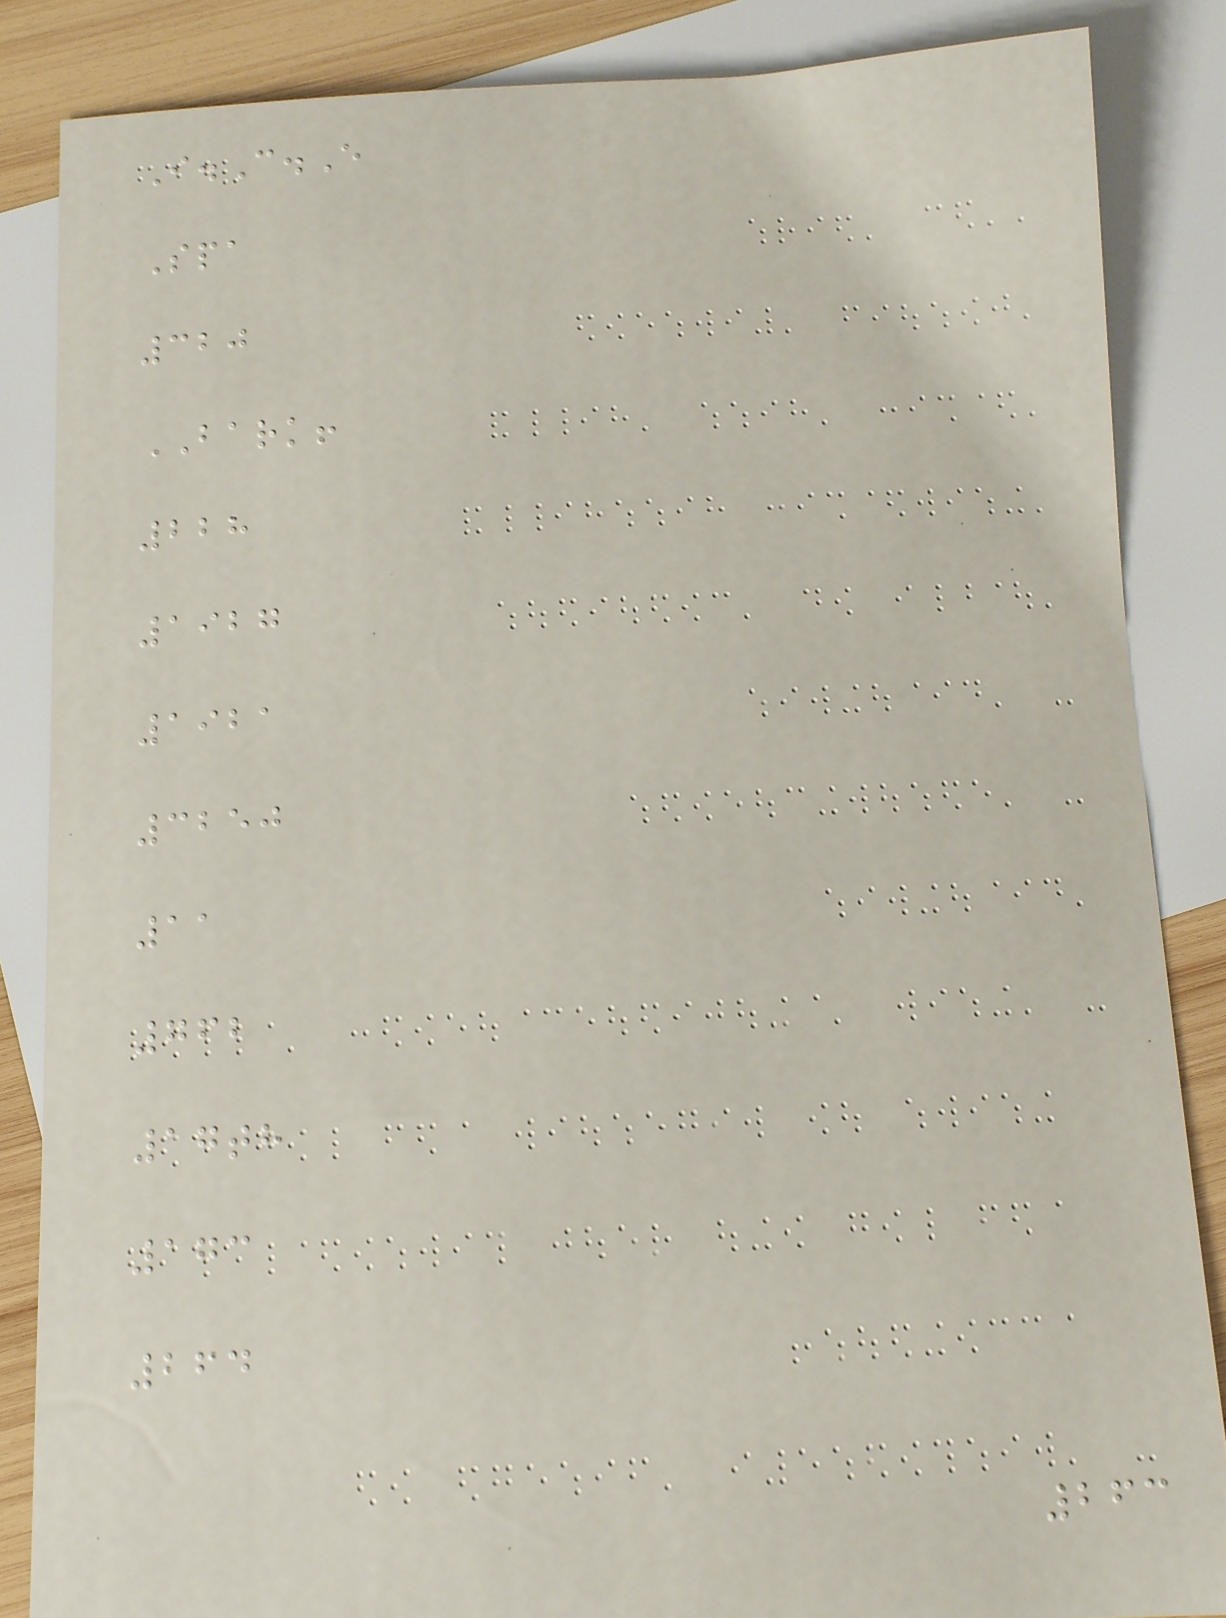I.C.E
Spa
320
BARK!
228
1927
1921
3250
11
762
17th
173
264
263
